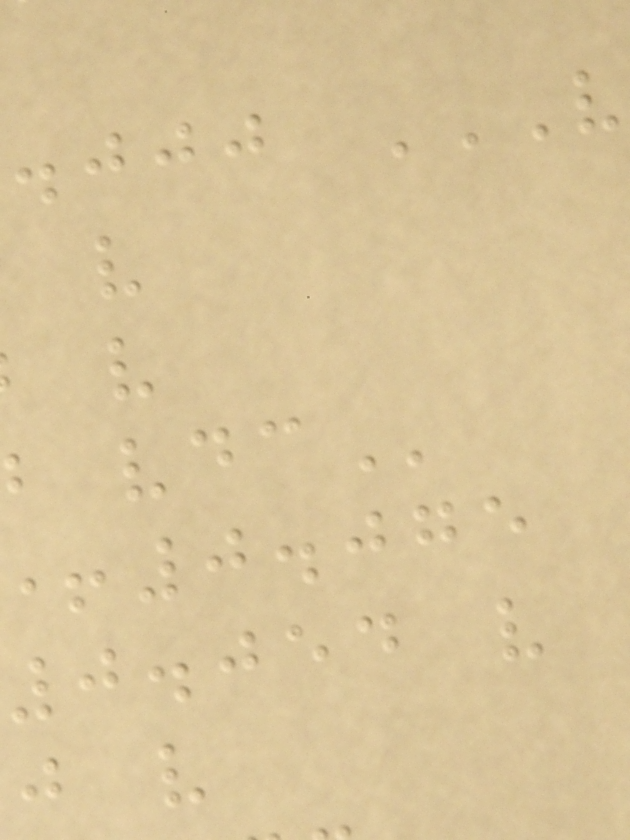0.075
0.054 v
